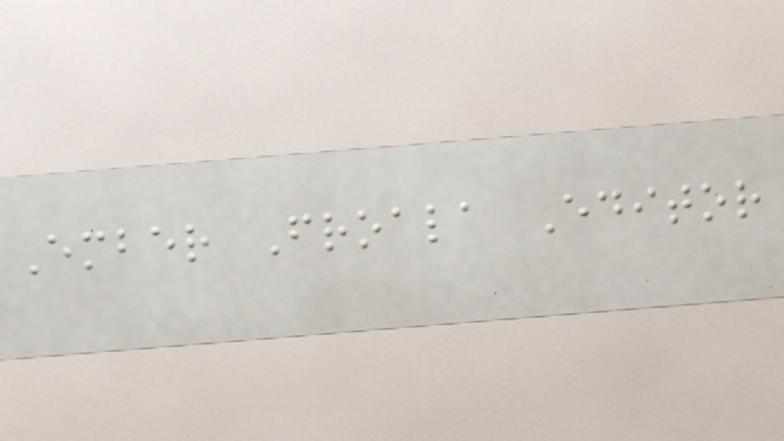Ember Froala Editor
